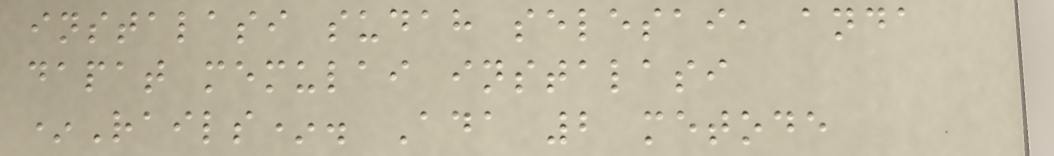instalasi sudah selesai, anda
dapat memulai instalasi
*Rails*. Ada 2 metode
